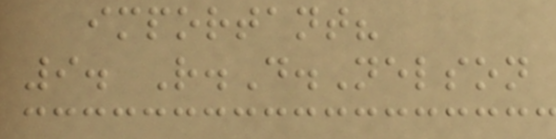important?
9. R.D.Nelson
